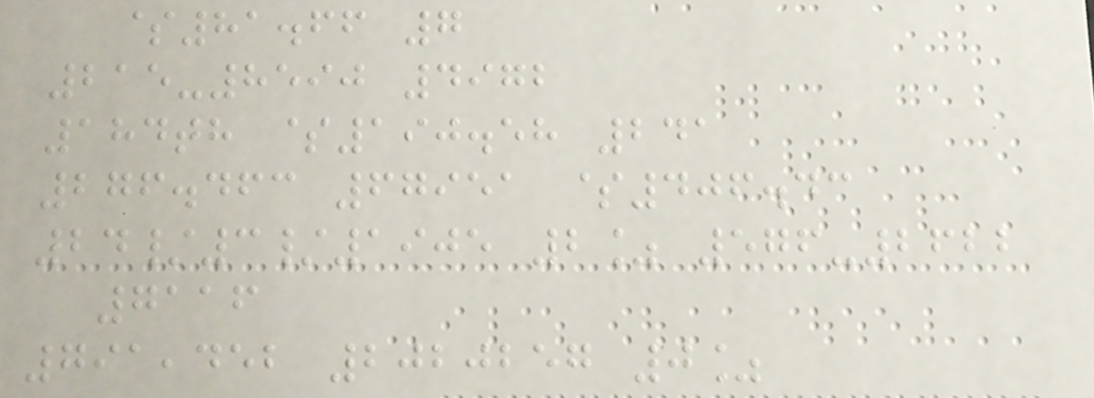$81.66 7
215-8590 4972
184th $190.58 241
276.463 67951 $406.43
24/3/1905 2% 576-2622
7116
791,452 2020257 0%
